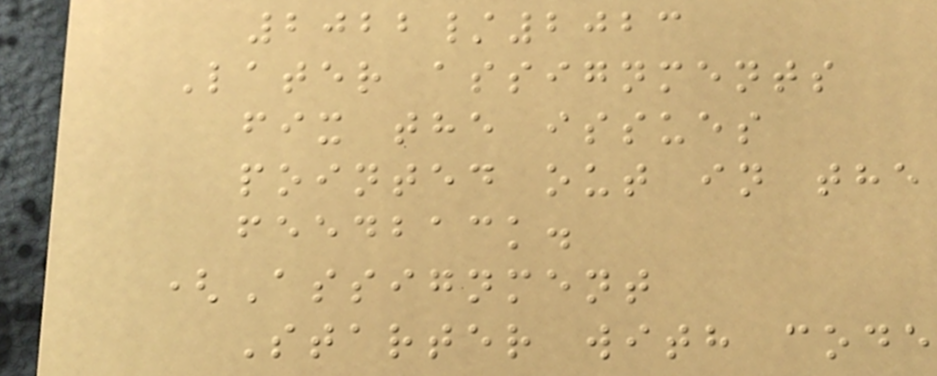2022/2023
Later assignments
fix the issues
pointed out in the
feedback.
(Assignment
Starter with code
